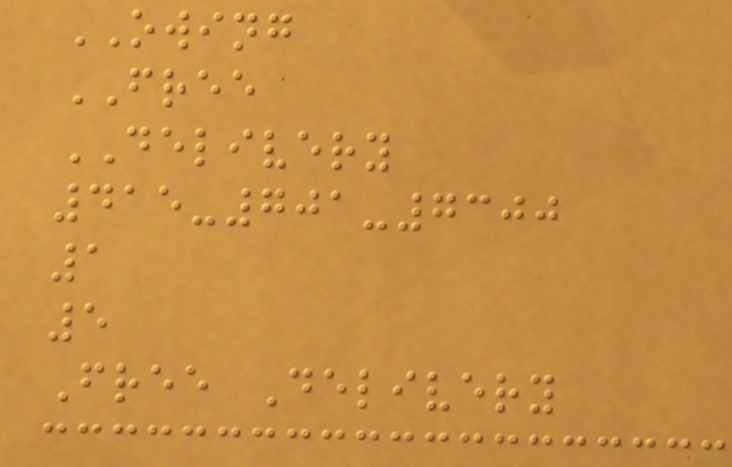OWING
FREE
DELIVERY
415-701-7300
1
5
Free Delivery
